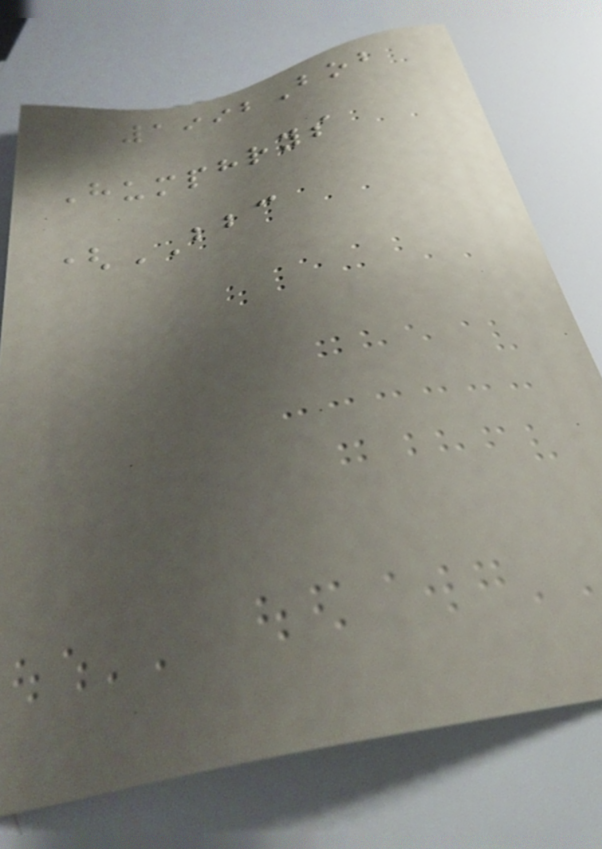1992Bob
Humphrys
(BBC
